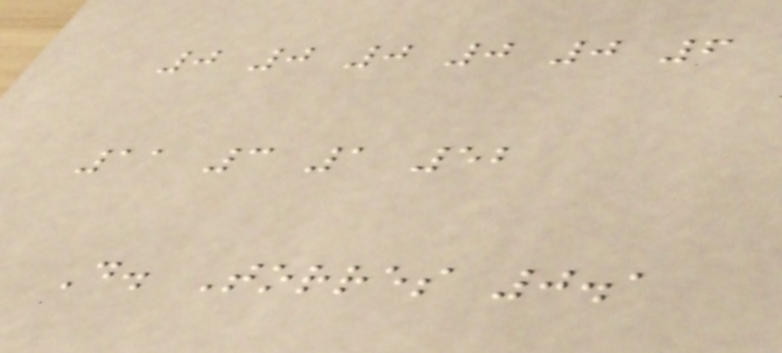0 0 0 0 0 6
11 3 1 52
D. Torres 0.1
